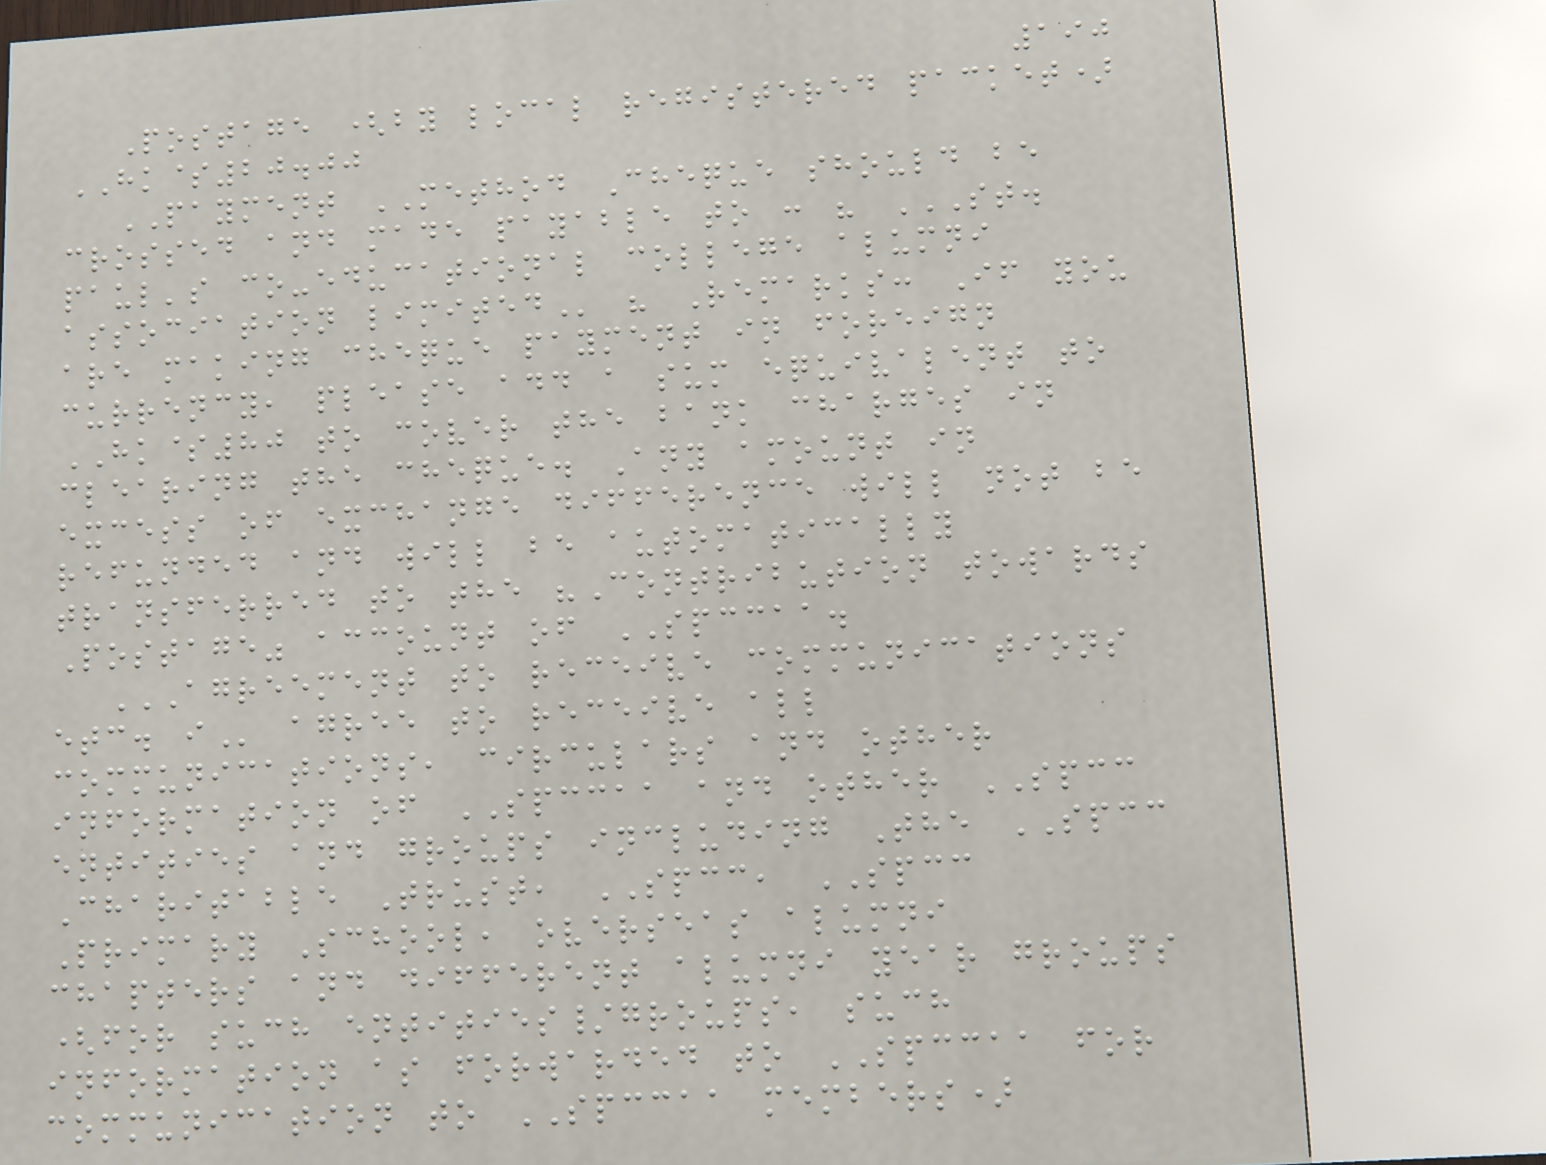190
Postage (by local registered packet)
HK$20.00
PAYMENT METHOD Cheque should be
crossed and made payable to : " ST.
PAUL'S CO-EDUCATIONAL COLLEGE ALUMNI
ASSOCIATION LIMITED " Remarks: If you
are making cheque payment in foreign
currency, please add a sum equivalent to
HK$80 to cover the bank charges in
clearing the cheque. Any amount in
excess of exchange difference will not be
refunded and will be automatically
transferred to the "Contribution towards
Postage" account of SPCCAA.
AGREEMENT TO RECEIVE COMMUNICATIONS
ETC. I agree to receive all
communications, circulars and other
information of SPCCAA and other SPCC
entities and groups including The SPCC
Charitable Trust, SPCC, SPCC
Primary School, overseas alumni
chapters and different alumni year groups
(for such entities/groups, such
information as forwarded to SPCCAA for
communication to SPCCAA members)
